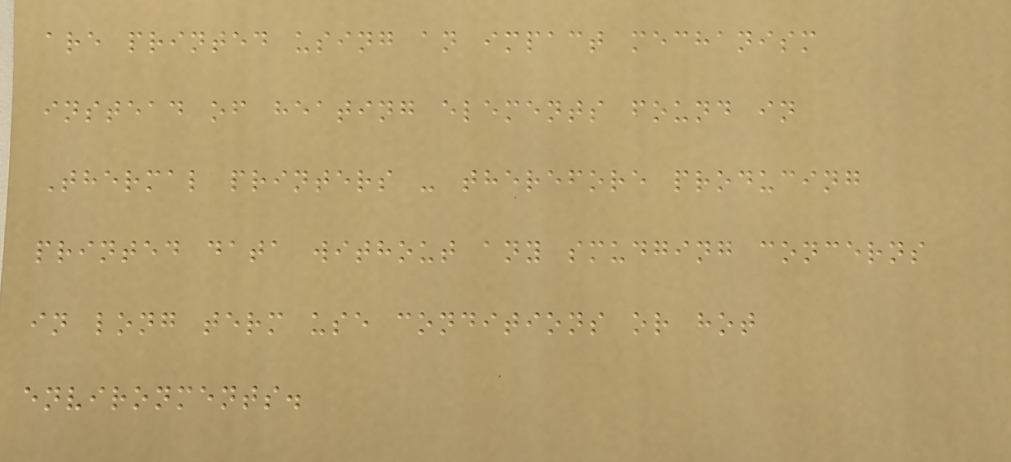are printed using an impact mechanism
instead of heating elements found in
Thermal printers - therefore producing
printed data without any smudging concerns
in long term use conditions or hot
environments.
